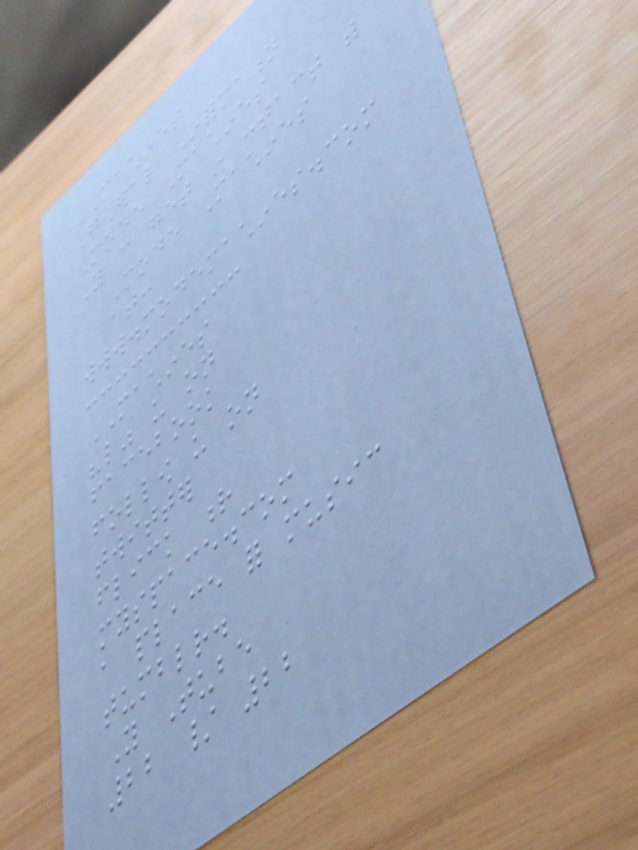MACHINES
General Information
Mode Machines
You can get in contact with
Mode Machines
at:
www.modemachines.com
MACHINES
"like" us on
facebook
follow us on
twitter
flick r
myspace.com
a place for music
tumblr.
You Tube
22 / 22
